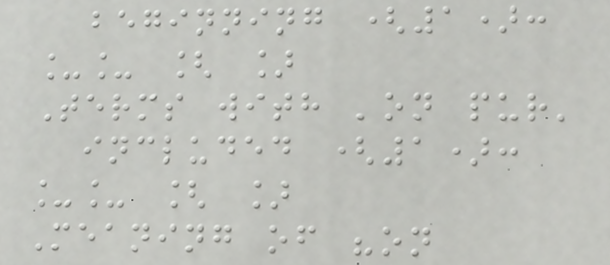beginning (1):
__ [ ]
Terms with 'on pur'
included (1):
__ [ ]
Meaning of "on
